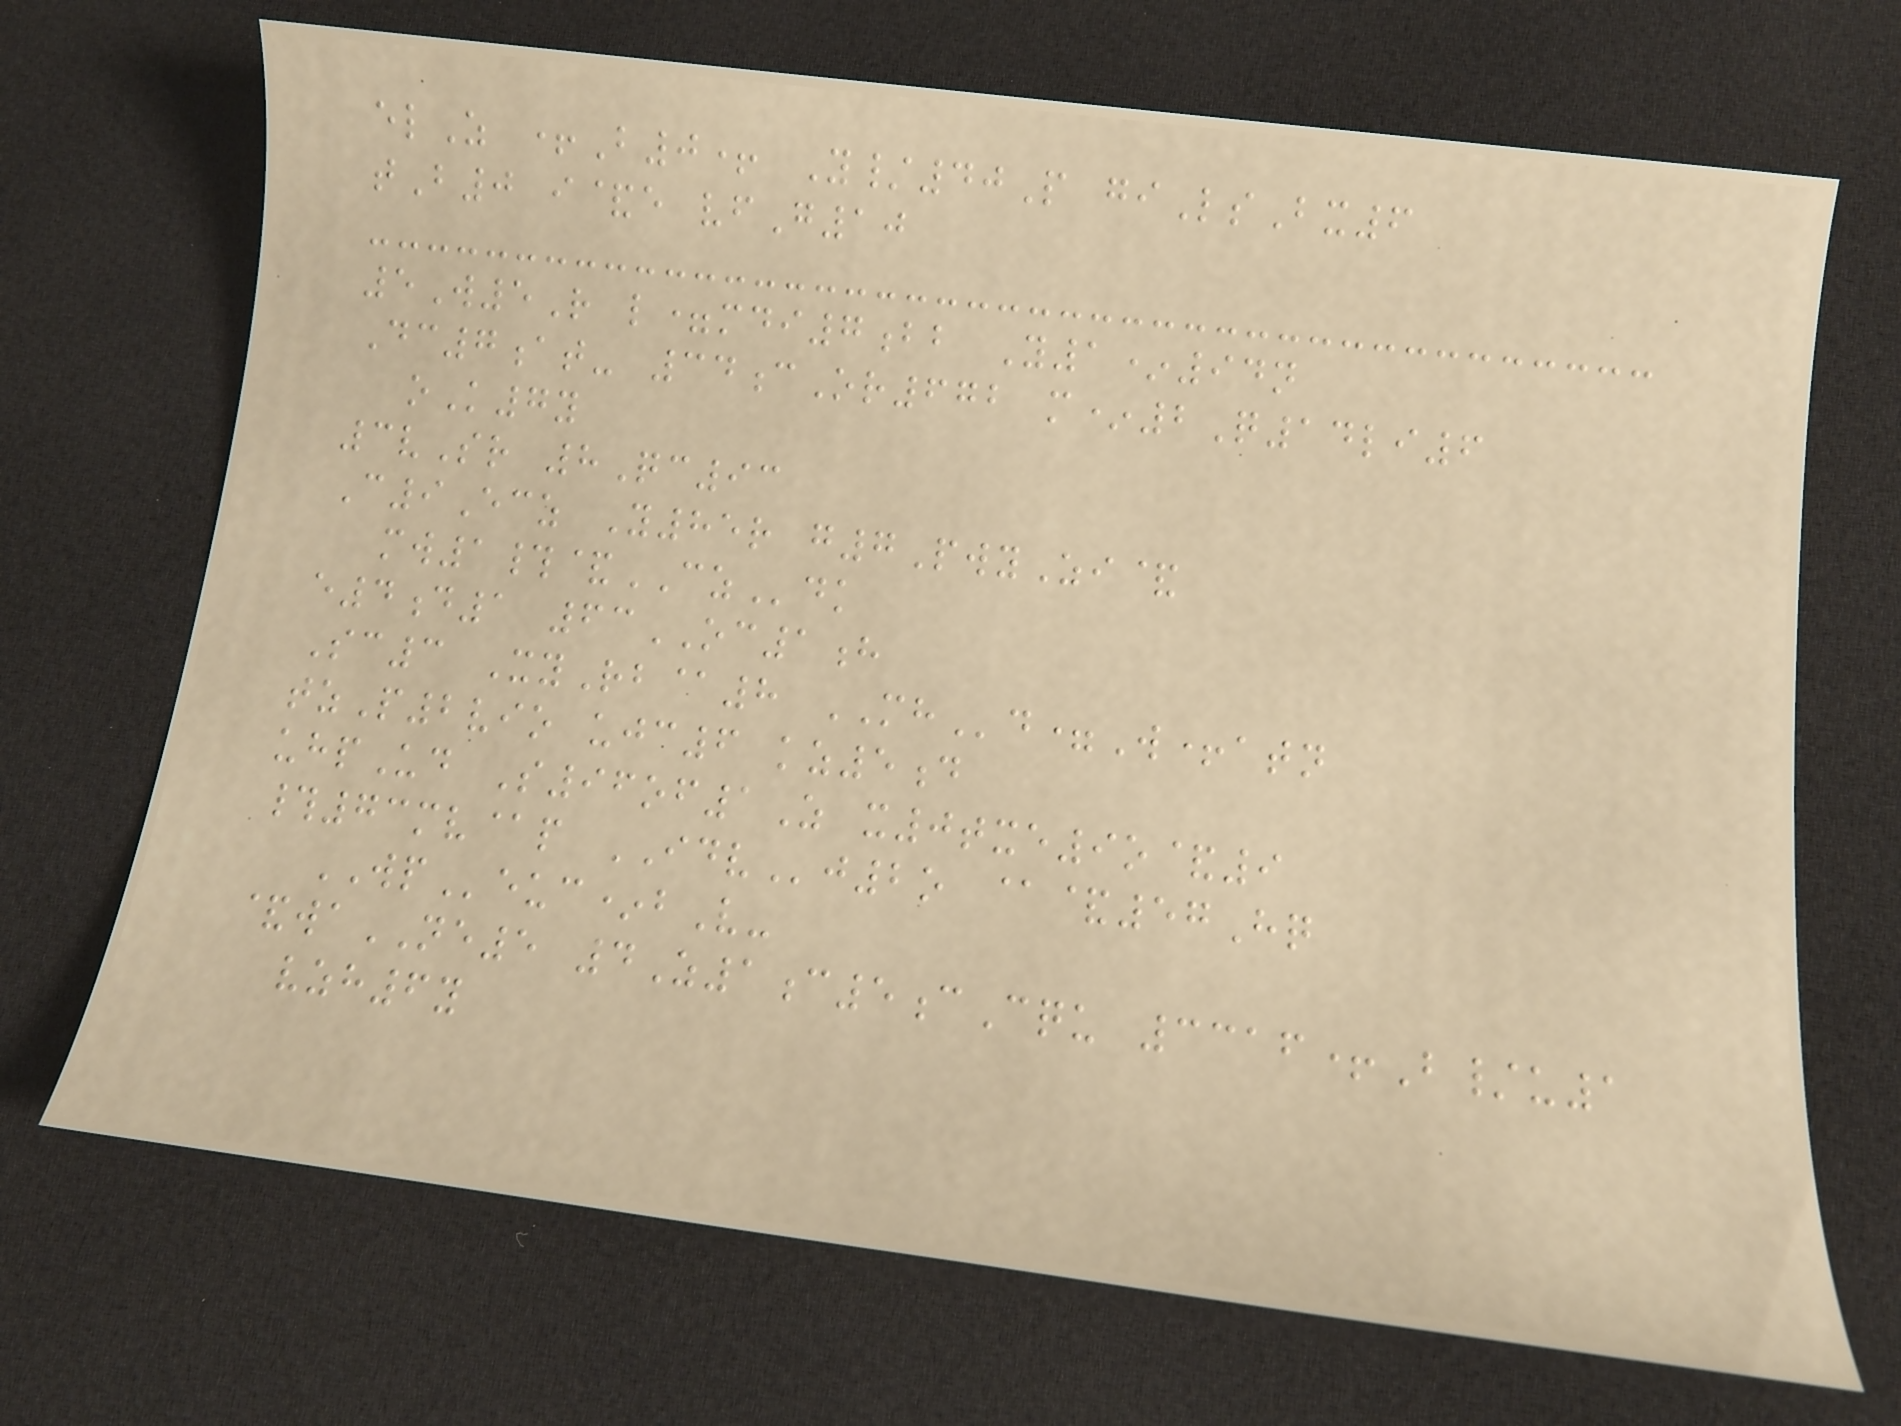elZ +B0+ Y/40P giLsBx6
tB0 i&e vfG10
5W5R l=mdi7bb Y1*94n
Dc7at- 34cOr672 m*2Q14li6
oK7y
3vSr 8Qc93
C9Ecz Y85r g7PwyZi&
mw1#&CZdk
e4d1 63OC1h
Sc3 XyRb@8 MHd=W+atn
tzP2vio ujc6 kz5d
uhpUd S96of1Z x0txe9o&9
#73mv@p IDVj2o @&57Hq
WPeuc*bV-
&waNE5 4Z1c5cCqu 3316+B/u1
vzh6y
